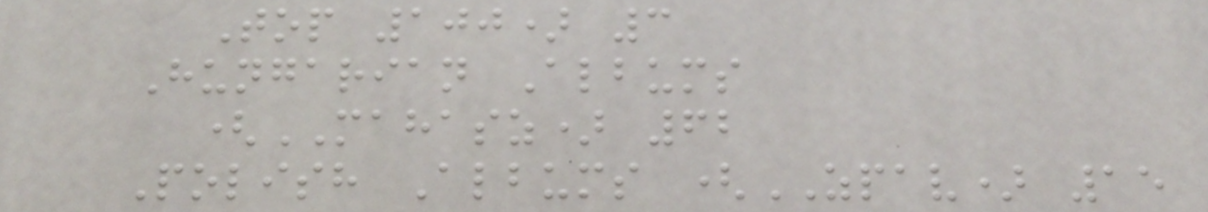Top 100) 3
Hungarian Albums
(MAHASZ) 62
Polish Albums (ZPAV) 15
